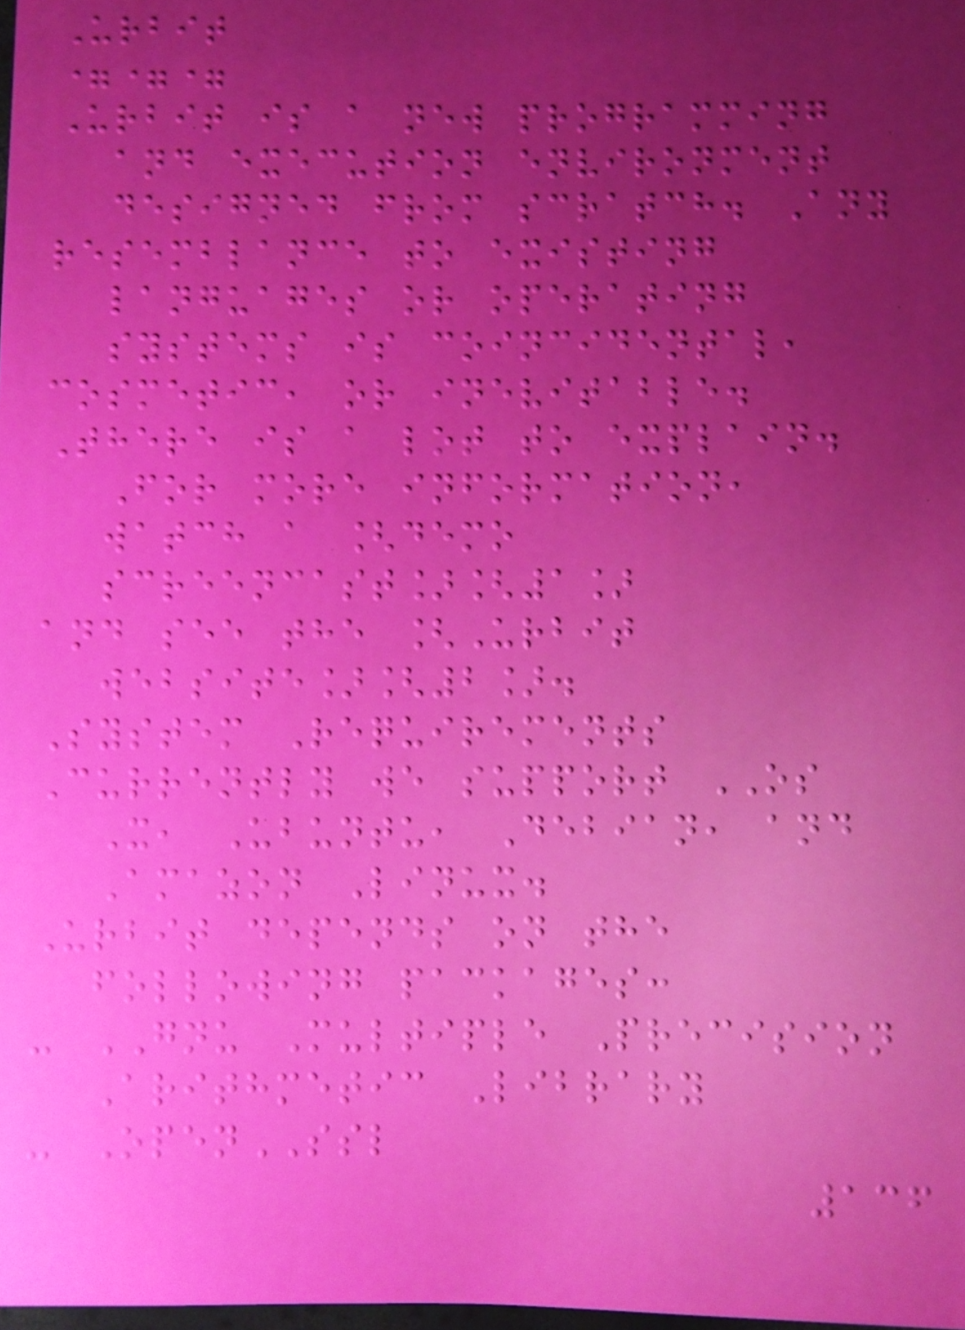Urbit
===
Urbit is a new programming
and execution environment
designed from scratch. Any
resemblance to existing
languages or operating
systems is coincidental,
cosmetic, or inevitable.
There is a lot to explain.
For more information,
watch a [demo
screencast][1]
and see the [Urbit
website][2].
System Requirements
Currently we support OS
X, Ubuntu, Debian, and
Amazon Linux.
Urbit depends on the
following packages:
- GNU Multiple Precision
Arithmetic Library
- OpenSSL
136
